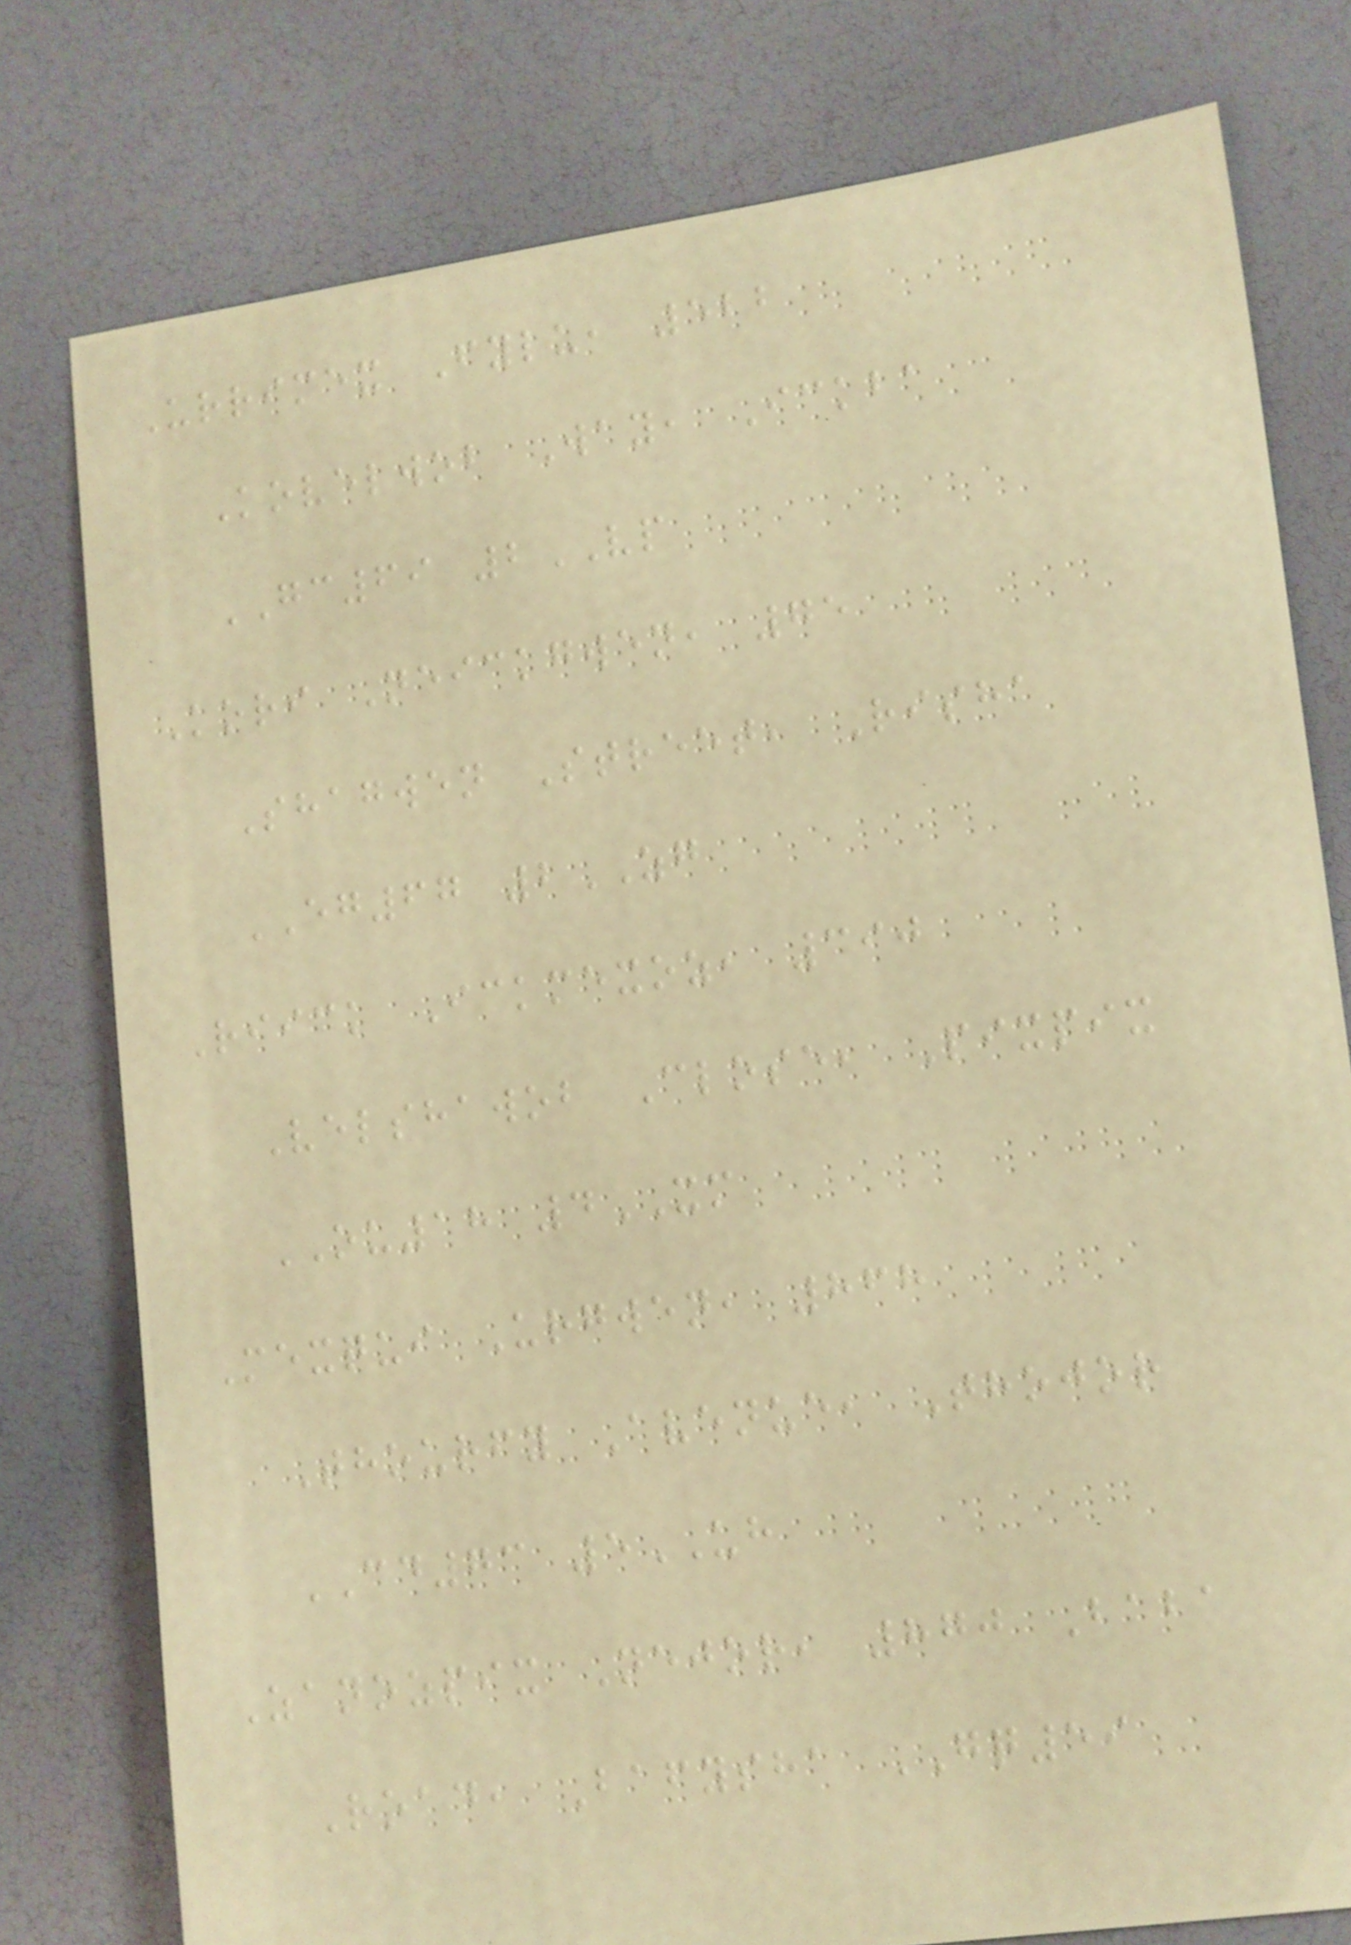Urrimex Fylu, 522
Kovelwob Way, Ickba
GC69 2VP
Kori Neickgwen, 75
Shagwen Street, Risha
EG67 2ZG
Riick Ickmexoz, 390
Velshawob Close, Pixpix
OU18 4XM
Mexqui Urgwen, 868
Thourfy Avenue, Thojor
CD73 5UH
Zanozpix Nejor, 870 Baba
Road, Bafysha GQ59
